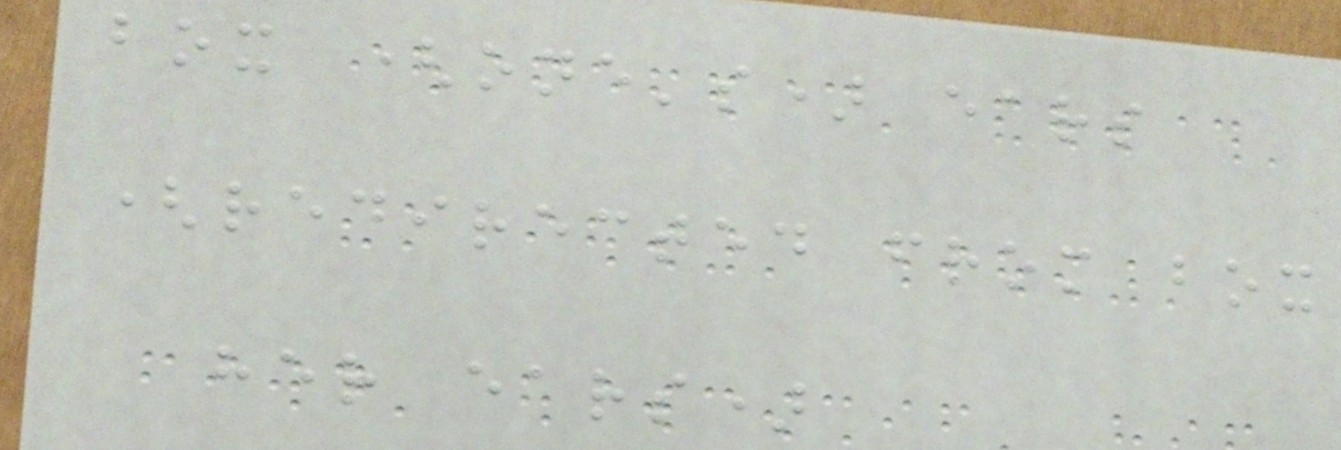box (one's) ears
(redirected from box
her ears)
